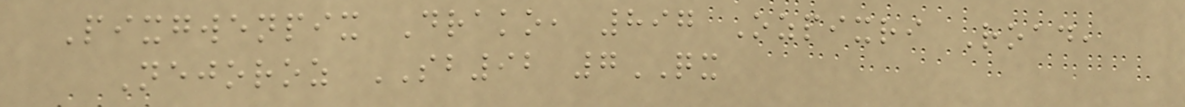Pixgwenpix Drako, 897 Ozpixri Road,
Nejoroz SB92 7QX
